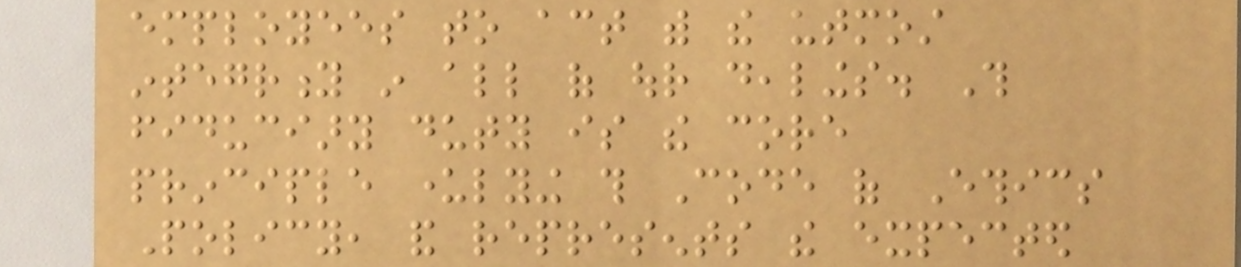employees to act with the utmost
integrity in all of our dealings. This
fiduciary duty is the core
principle underlying this Code of Ethics
Policy, and represents the expected
